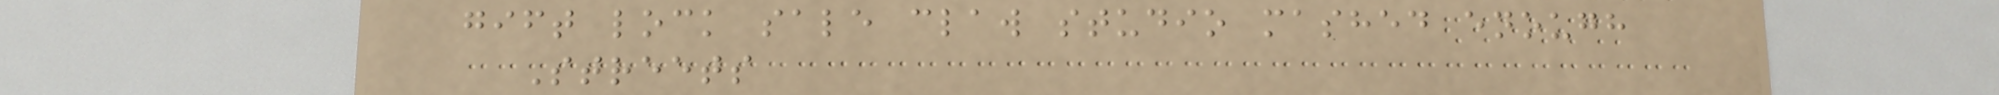gift lock sale claw studio mashed enough
Streets
